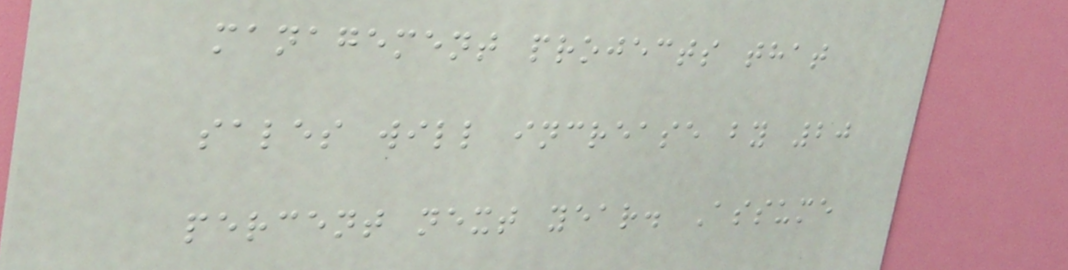management projects that
sales will increase by 20
percent next year. Assume
